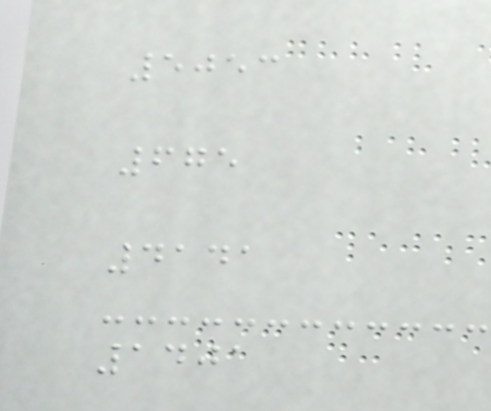5053
675
4141
1401
